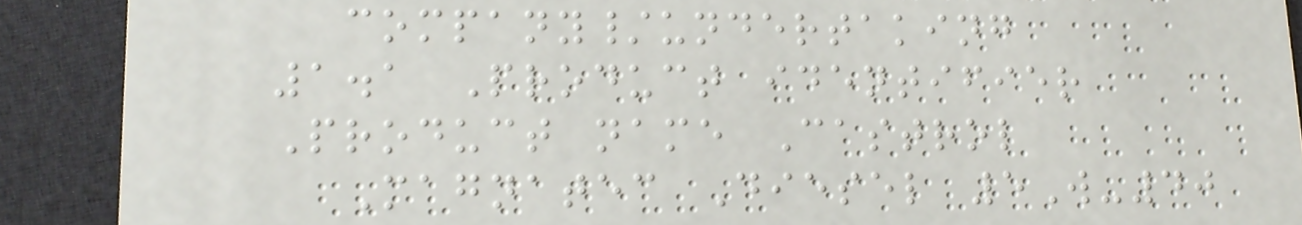company/undertaking
1.1 Product identifier
Product name Castrol
Magnatec Diesel 5W-40
